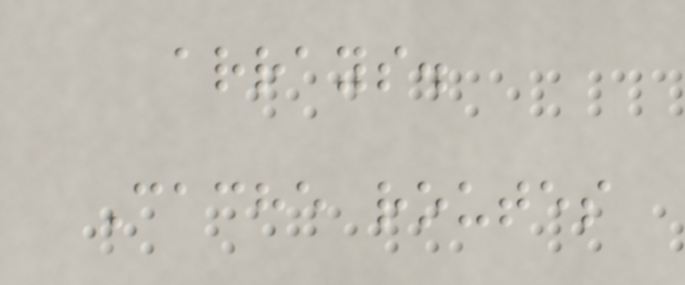arrays.
Cache routes
